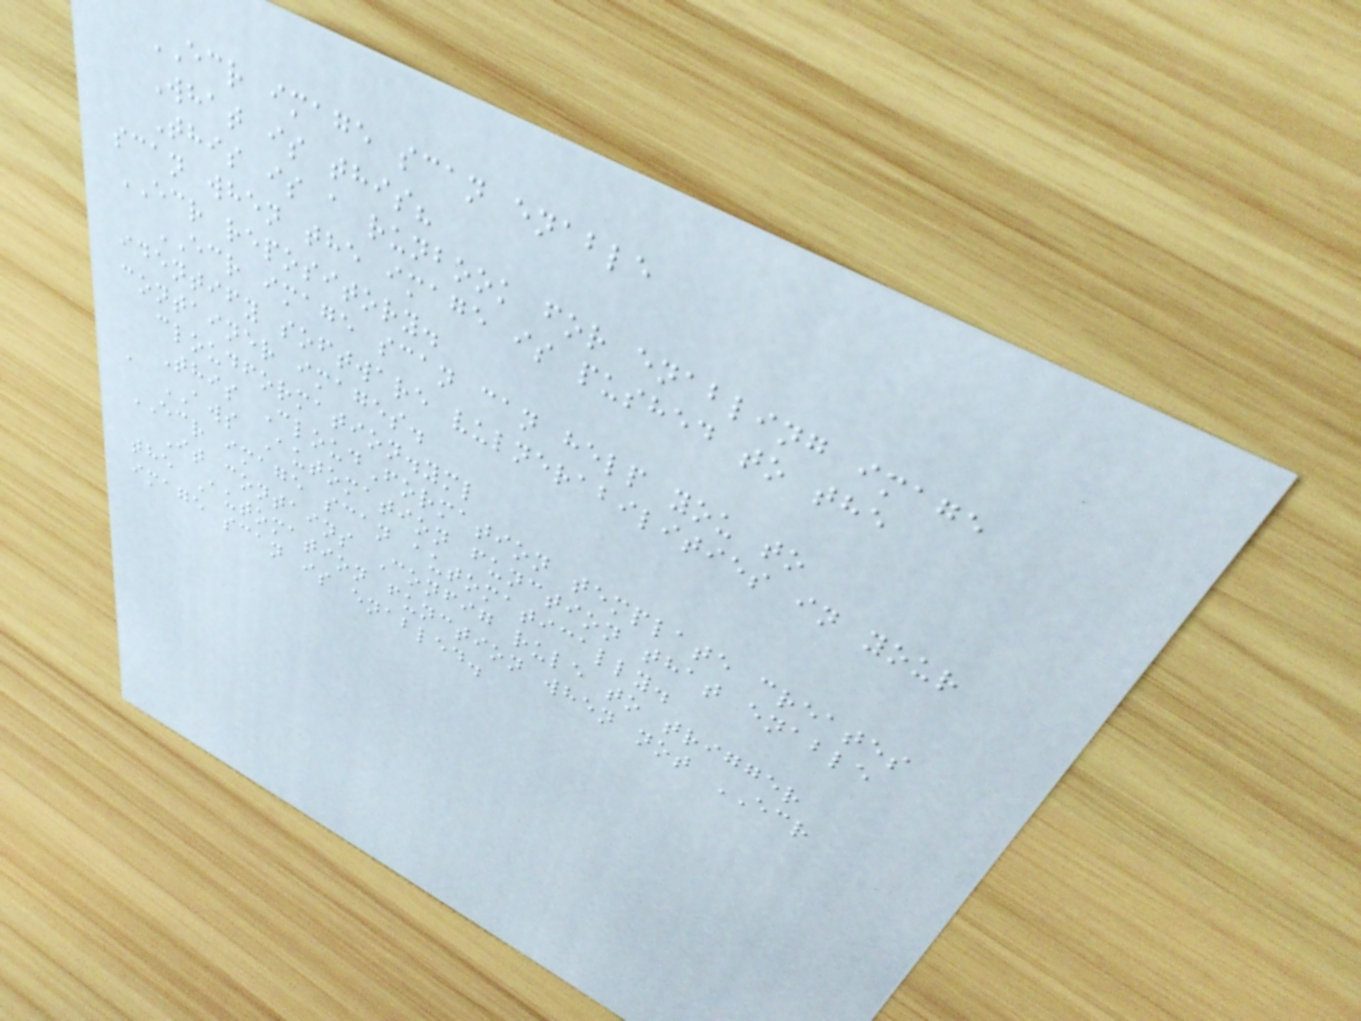ECR image scan enable
What is this?
This is a runbook for enabling image
scan when the image is pushed to the
ECR repository.
ECR image scan can help you to
identify software vulnerabilities in your
container images.
cloudformation.yml
This CloudFormation template creates
a AWS Automation function that enable
ECR image scan automatically.
It contains Config rule to trigger
the Automation function when not ECR
image scan is enabled.
